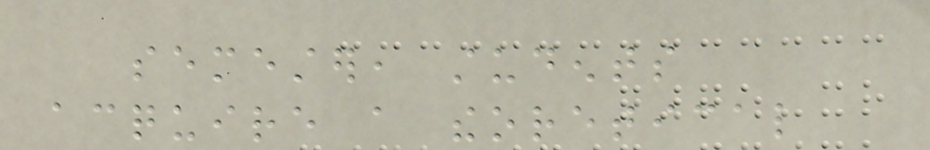semester, students
acquire a theoretical
